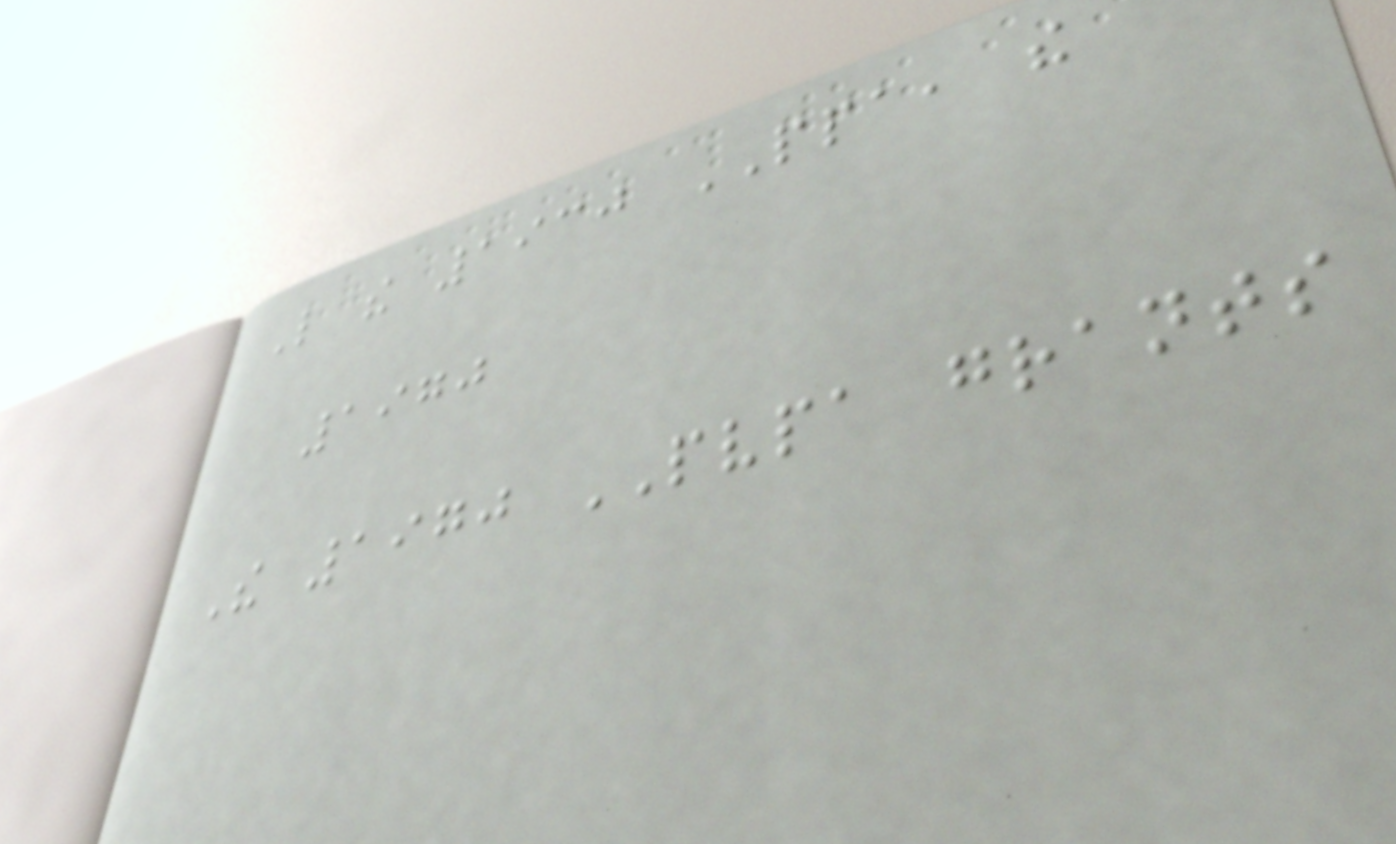Like the 1930 PPA, the
1970
The 1970 PVPA grants
